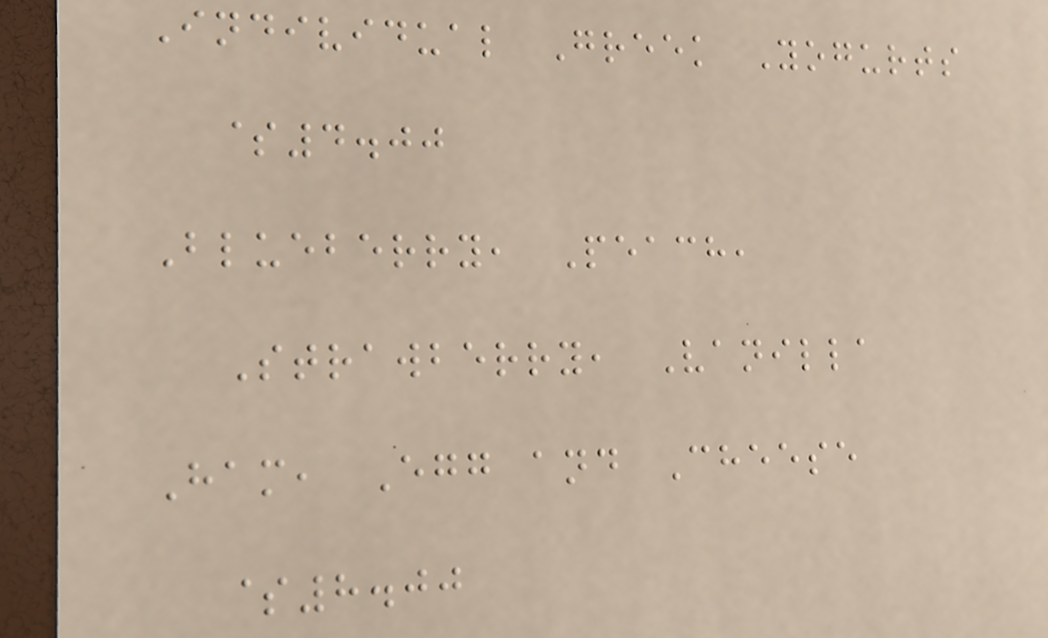Individual Greek Yogurts
$4.00
Blueberry, Peach,
Strawberry, Vanilla
Ham, Egg and Cheese
$8.00
